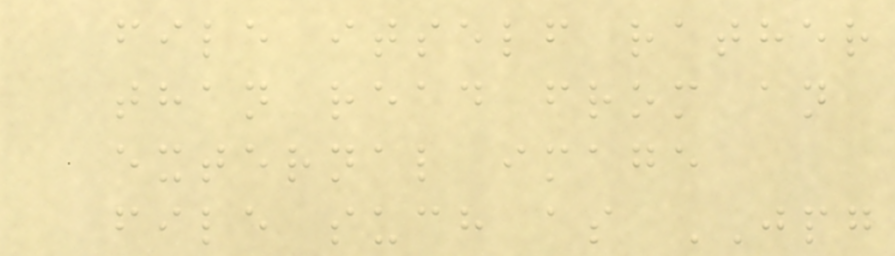file itself rather
than read from an
external image
file such as JPG
